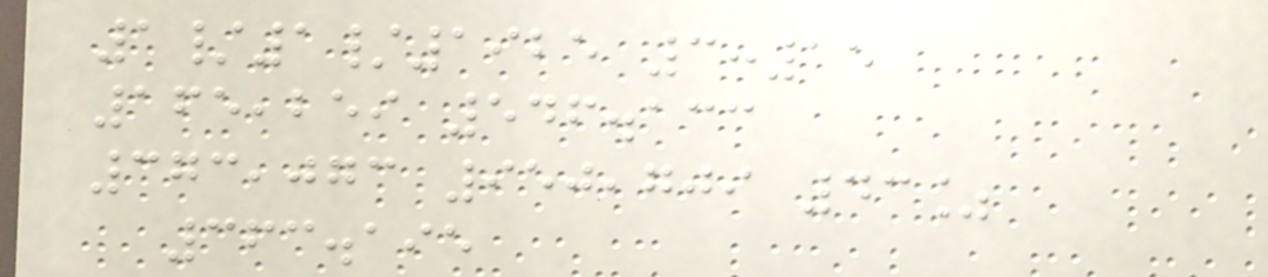1/1/1925 3:15
165,259 546.133
373,073 950,709 43%
363.195
